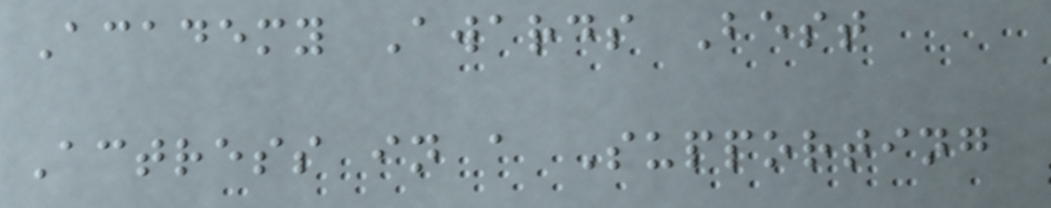Academy Awards Best
Actress in a Supporting
